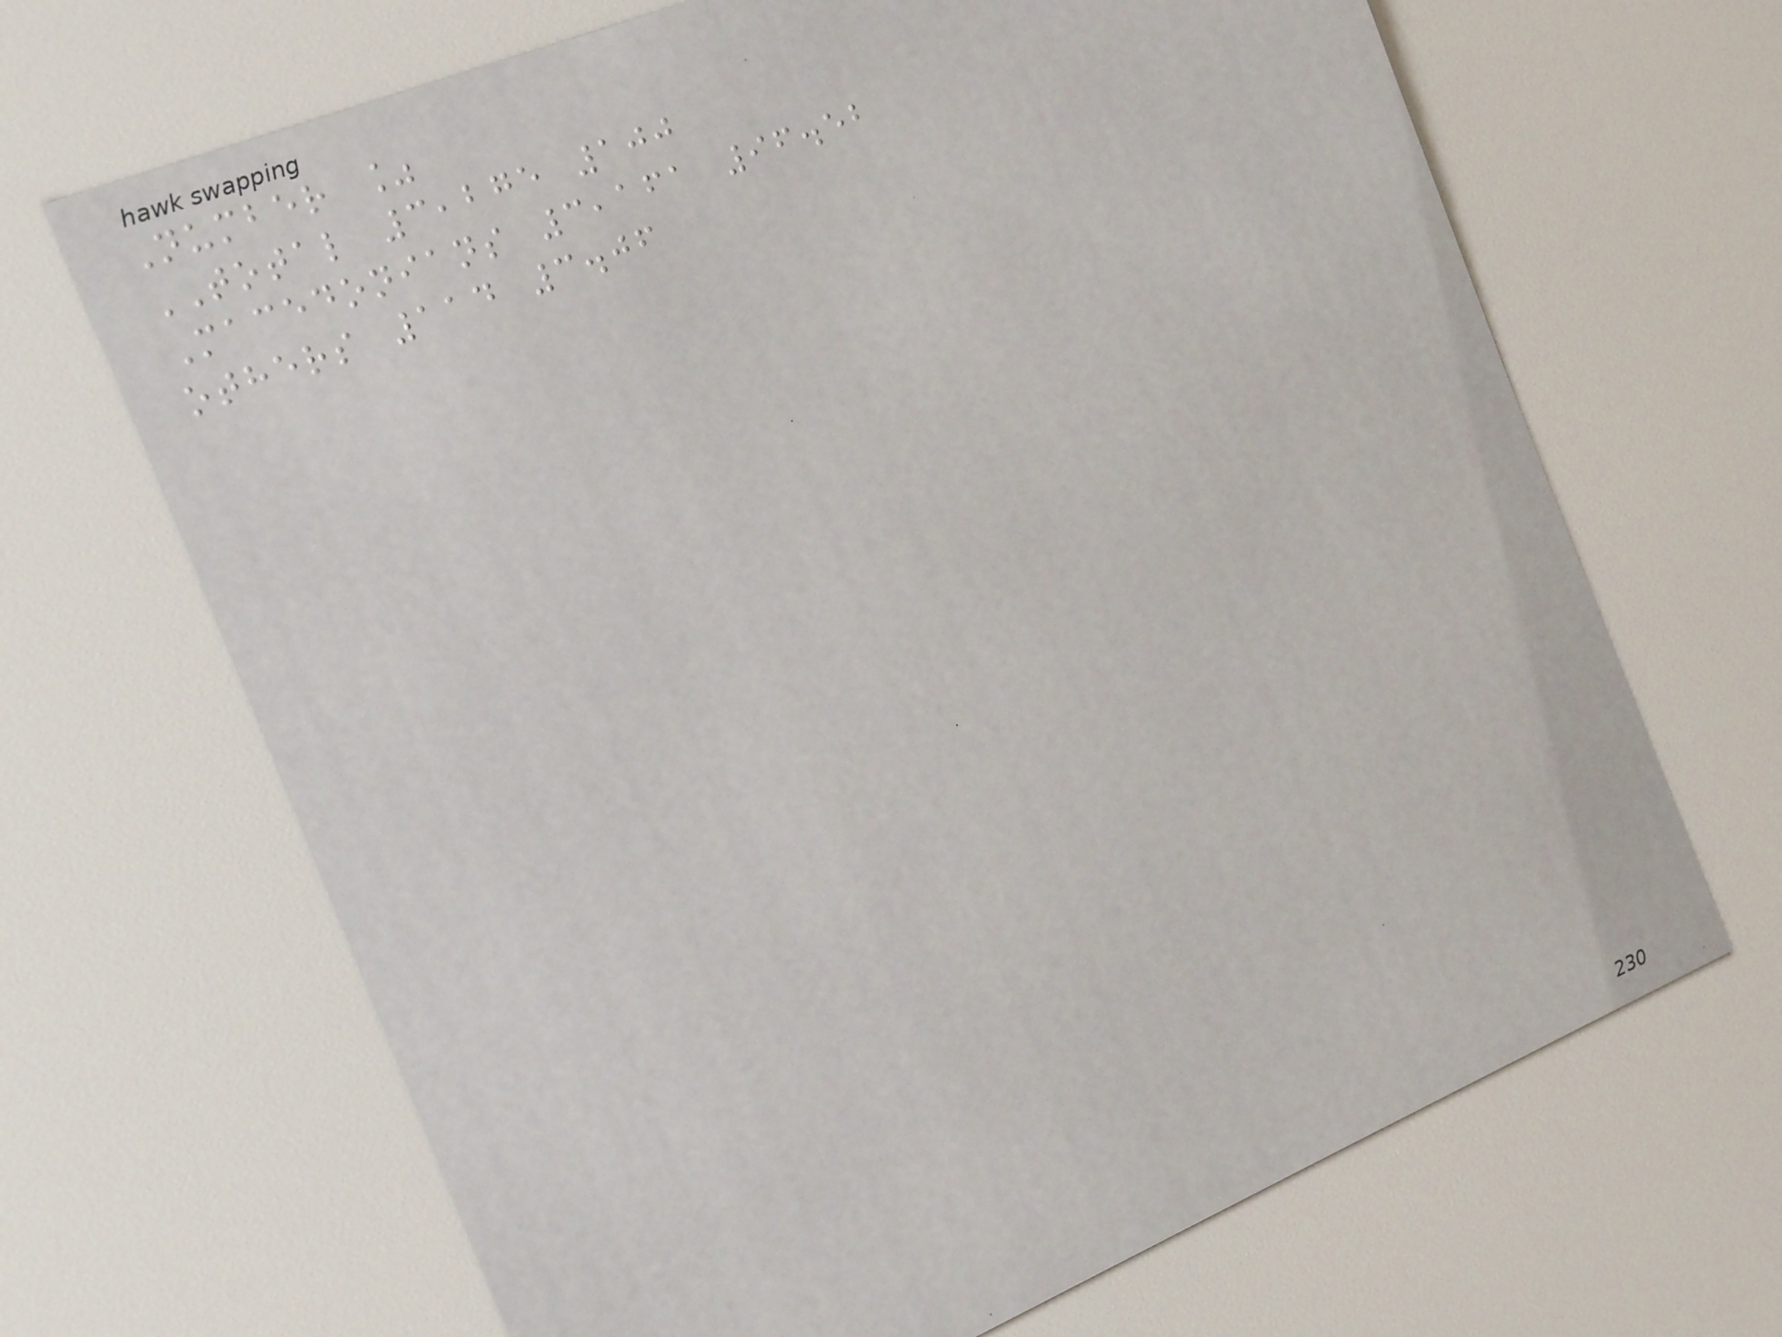Number %
TOTAL 3,275 100
Macedonians 3,161 96.52
others 114 3.06
